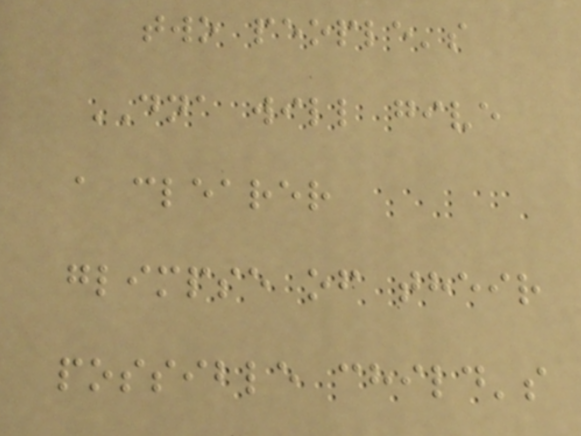two people's
DNA will give
a clearer
glimpse of their
possible child's
